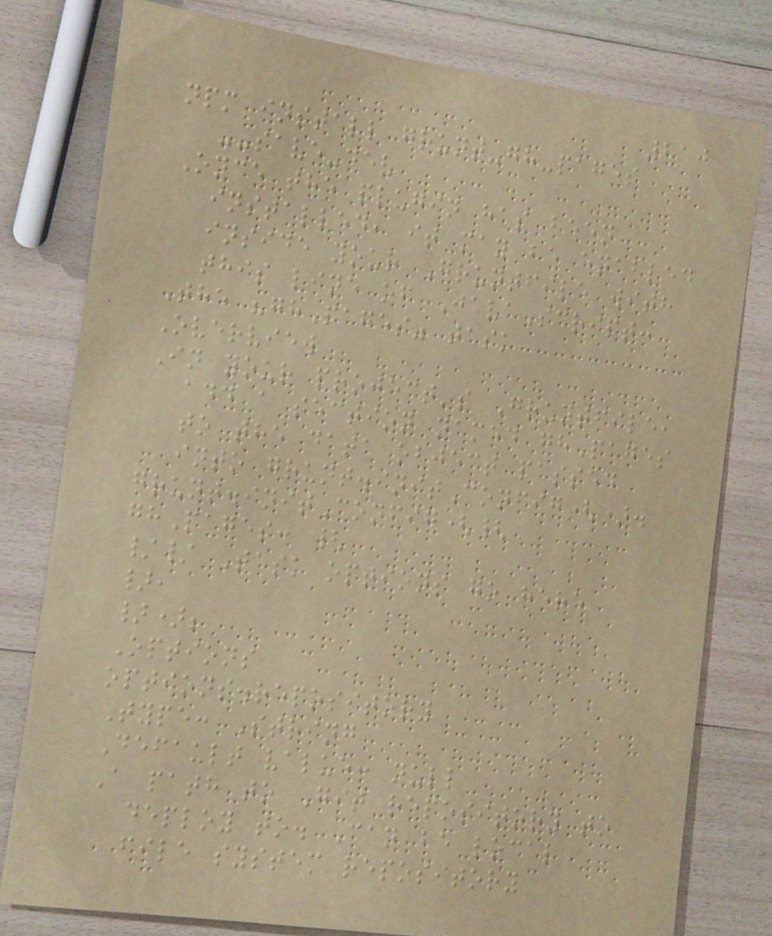210
npm install grunt-gh-pages
--save-dev
Once the plugin has been
installed, it may be enabled
inside your Gruntfile with
this line of JavaScript:
The "ghPages" task
Overview
In your project's Gruntfile,
add a section named ghPages
to the data object passed
into grunt.initConfig().
grunt.initConfig({
ghPages: {
// Task options go here
},
});
Options
options.repository
Type: String
Default value: null
A path to Git repository to
deploy to. Can be local
file system repository
